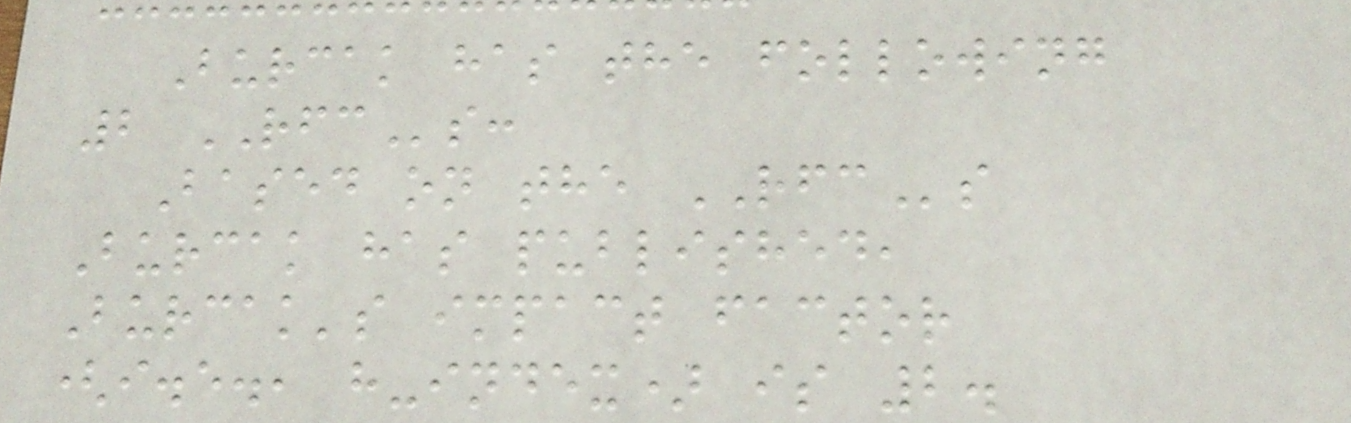Burcak has the following
2 RFCs:
Based on the RFCs
Burcak has published,
Burcak's impact factor
(i.e., h-index) is 2.
